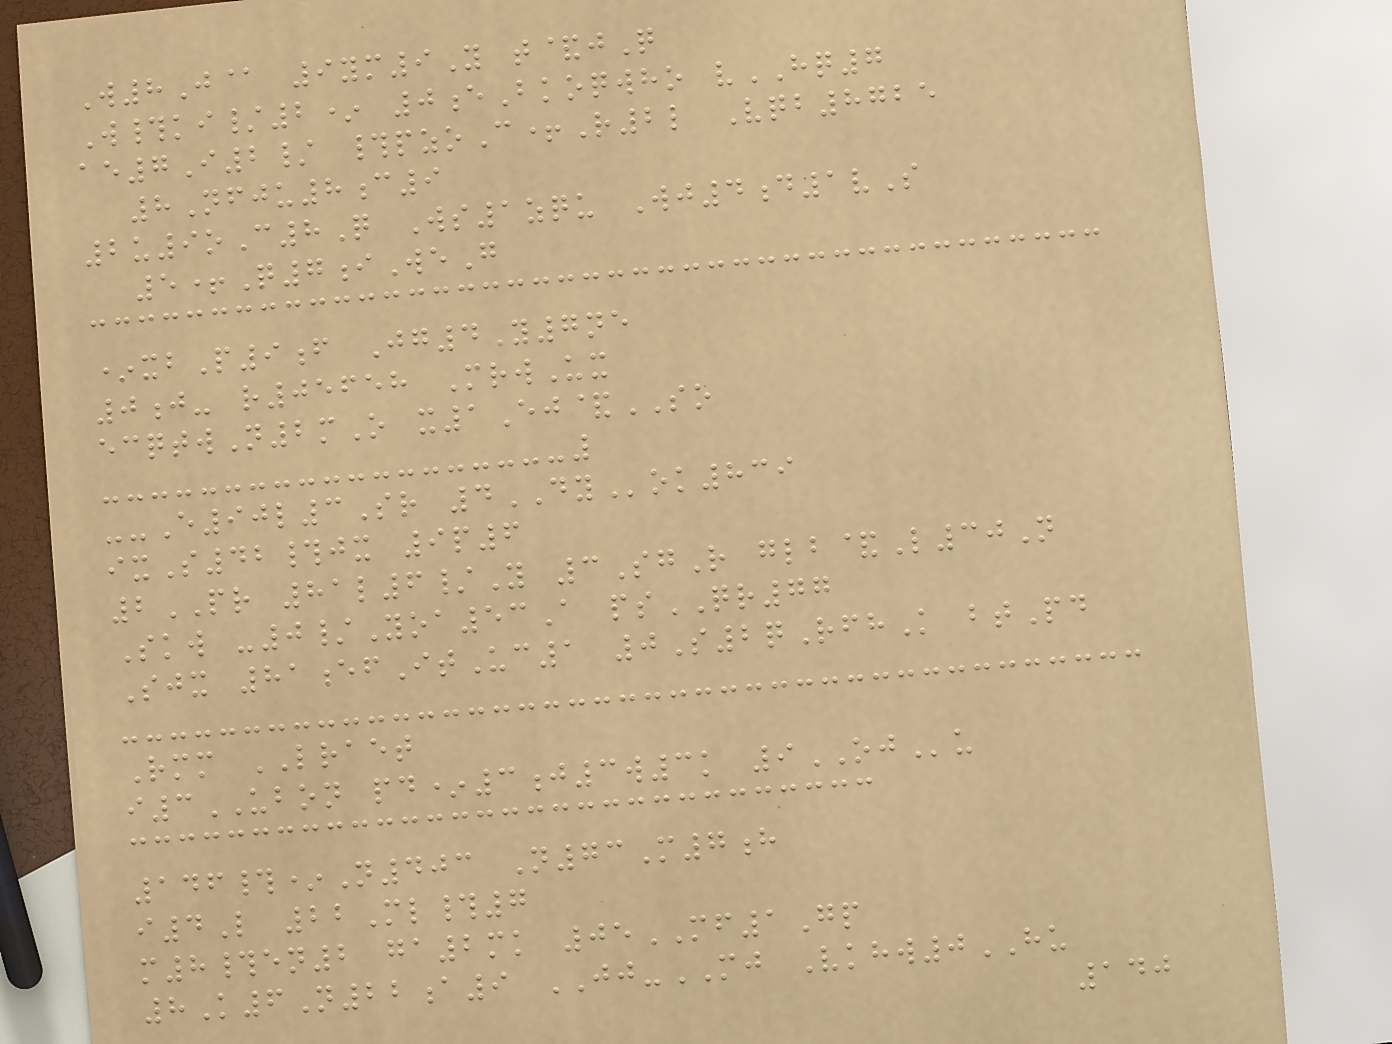W8J@ 9ym9Y t&jQ
W#ki/2* 0eBkoqwho vHQ7
ae7I2/ #pzoC+R2l Vqb8725
8Nfju8c9
2u9oC8Q Ws1zqu Wj4d1vS
5+Q7iWeG
*xbP9f Jg4Y7ne
0j- r05658 MrwUx
ecqtwN2mO x1Ej&SO
--E90l3Sr 4DYok839
ixS42#jx 9p6
2PR 81l6/Y 3SgR glb&L30N
Skw -0/Yoa53A psQR77
Sjx 81efItUc1 0S2qRfhK btPd
Rmm LRAET
i3UBON pd*3j3w3k 9OJu
146#*N403 N73M7h
i4L 22Ml#7
m8#en2 ga2mk 05MF1Gp
8K6N22a9 JJ-MJ Vkhw0HU
140
